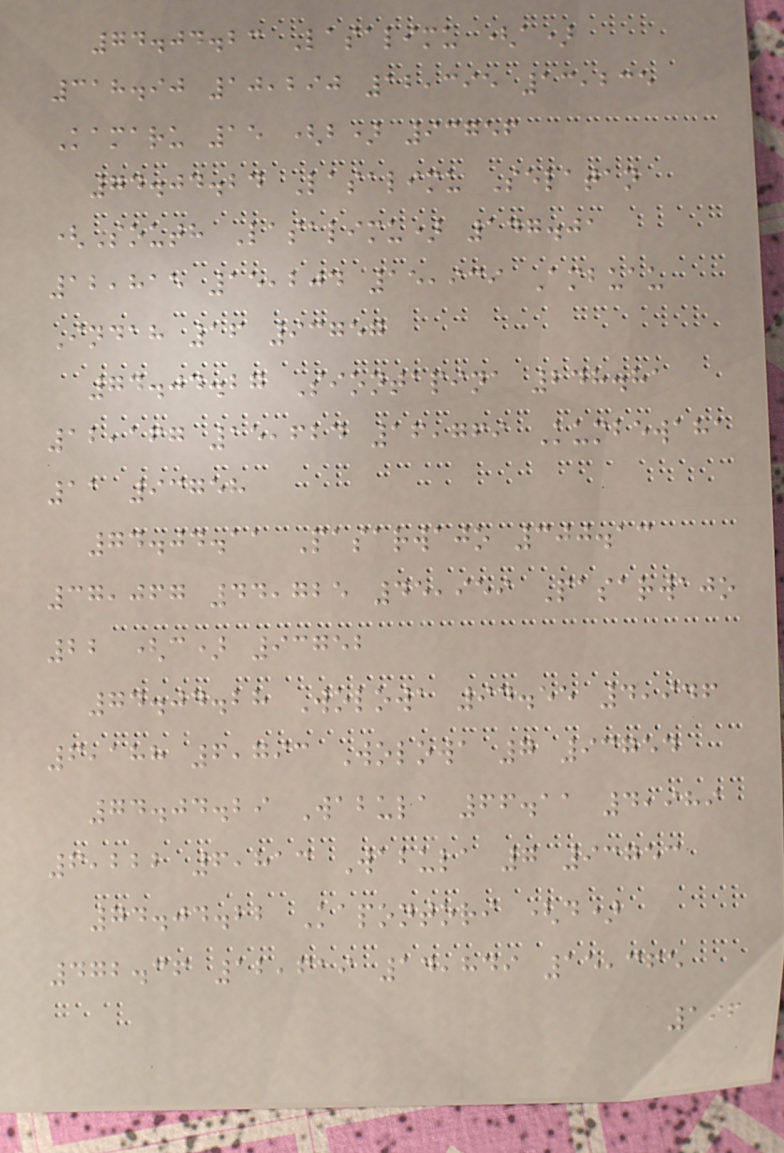74.04.23 Lasalimu (a)
318.90 10,290 12,395 13,235
Kamaru 15 (b) 93756
74.04.24 Lasalimu Selatan
(South Lasalimu) 147.01
12,815 15,204 15,939 Ambuau
Indah 16 93757
74.04.27 Siontapina 248.81
12,167 15,624 16,769 Kumbewaha
11 93758
74.04.11 Pasarwajo 300.13
37,067 44,725 45,959 Pasarwajo
22 (c) 93752
74.04.28 Wolowa 94.55 4,946
6,188 6,793 Wolowa 7 93754
74.04.29 Wabula 66.11 4,989
6,222 6,813 Wabula 7 93753
74.04.22 Kapontori (d)
472.36 12,619 14,849 15,365
196
